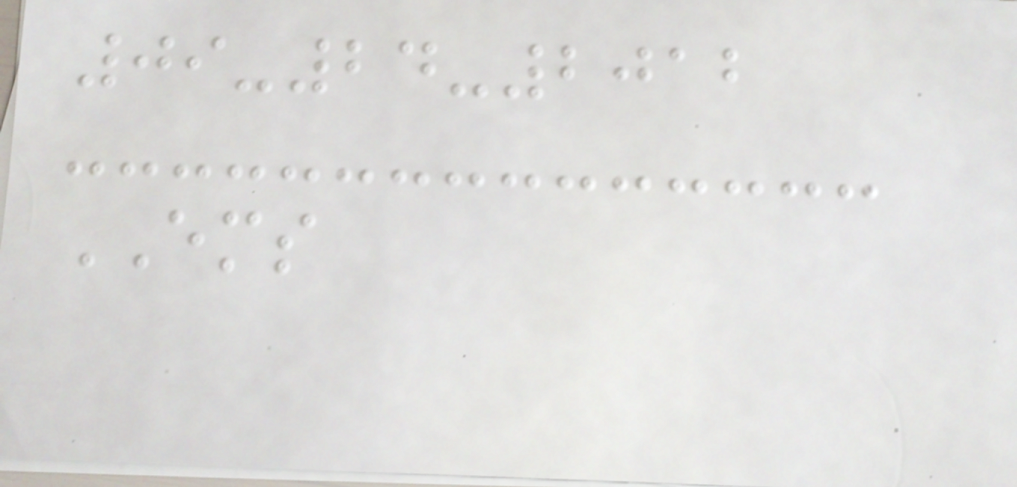09-24-2012
EMS
